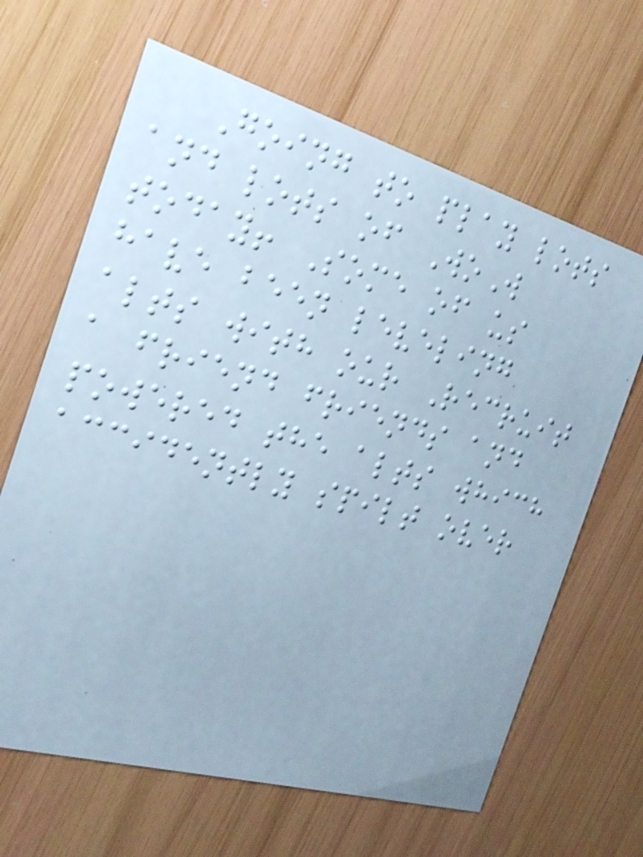Going to play lots
and lots of WoW
today! Some of us
have been leveling
alts with our Recruit
a friend friends and
powered the alts which
accidently spilt over
